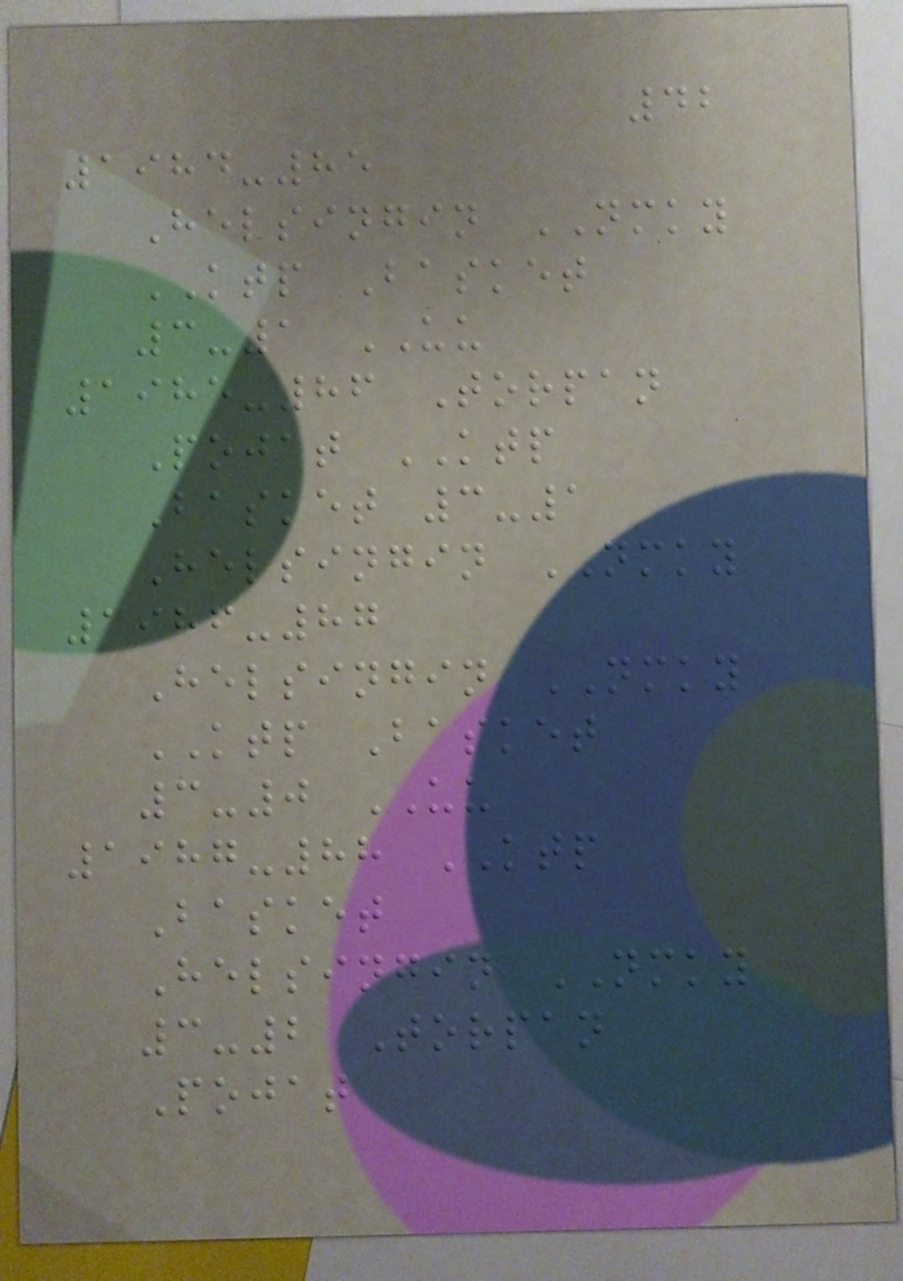42
1984-85
Helsingin NMKY
KTP Basket
3-1 UU
1985-86 Torpan
Pojat KTP
Basket 3-1
Helsingin NMKY
1986-87
Helsingin NMKY
KTP Basket
3-0 UU
1987-88 KTP
Basket
Helsingin NMKY
3-2 Torpan
Pojat
